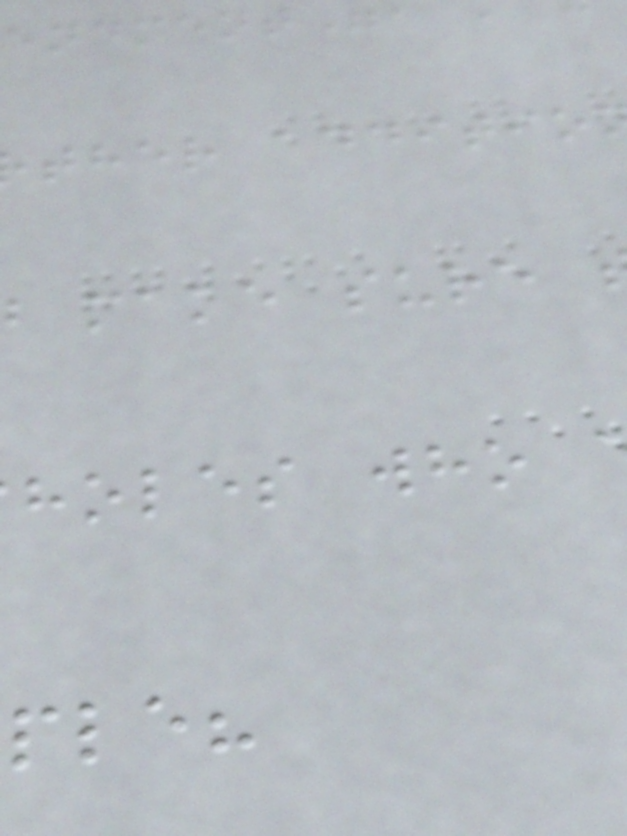ther additio
make sure
holes who
ple?
